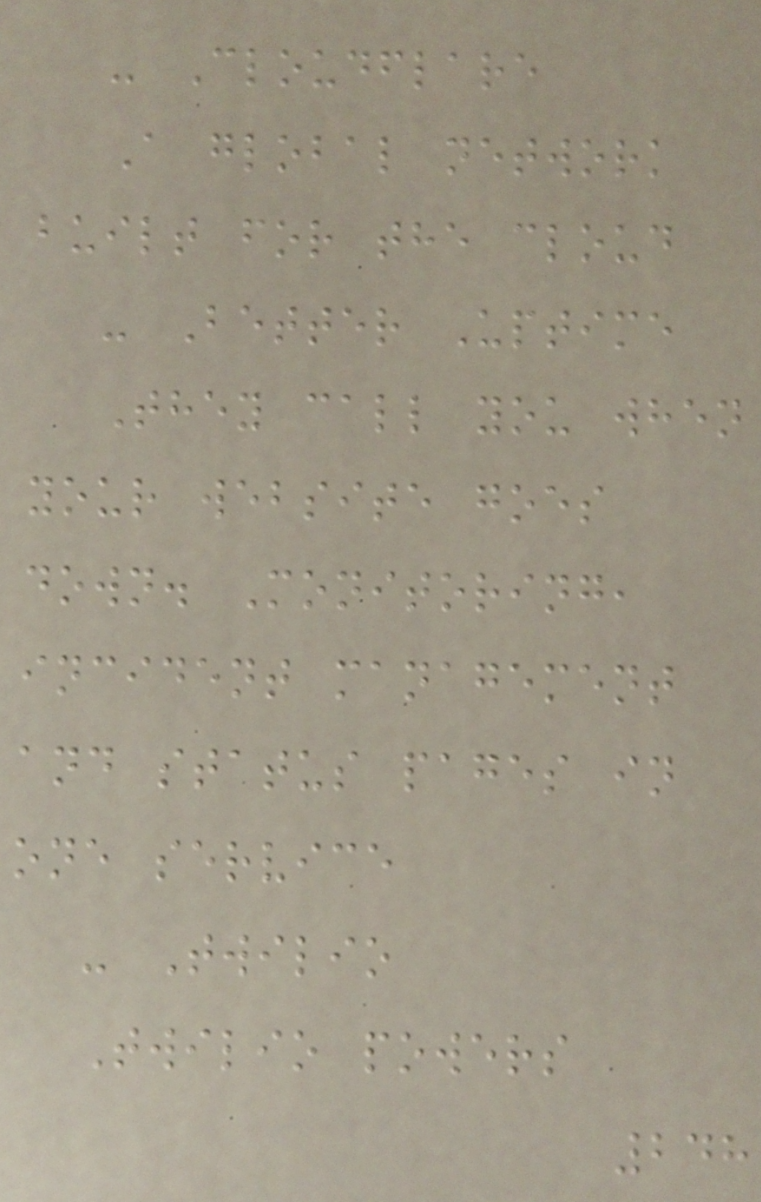- Cloudflare
A global network
built for the cloud
- Better Uptime
They call you when
your website goes
down. Monitoring,
incident management
and status pages in
one service
- Twilio
Twilio powers
248
